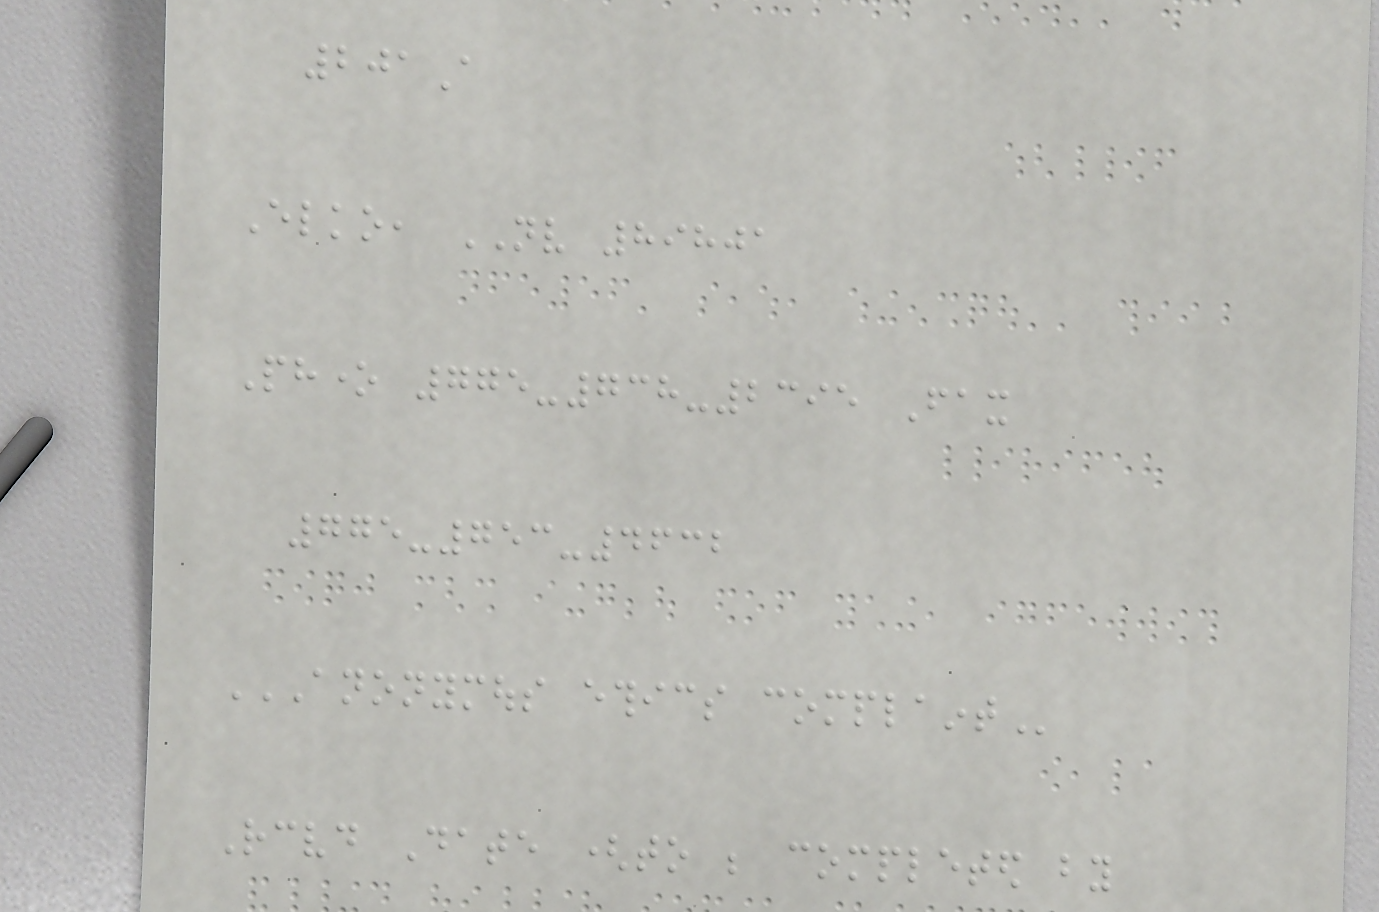201A
Elko, NV 89801
Phone 775-738-2395 Fax
775-753-4632
ANONYMOUS ETHICS COMPLAINT
Received Date (to be completed by
